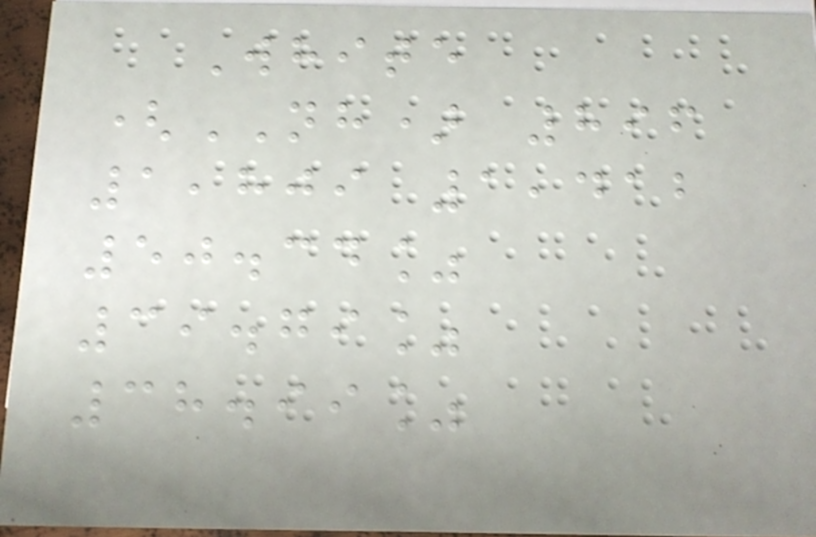White
(NH) 896
1,809 1,412
50.34%
39.79%
38.99%
